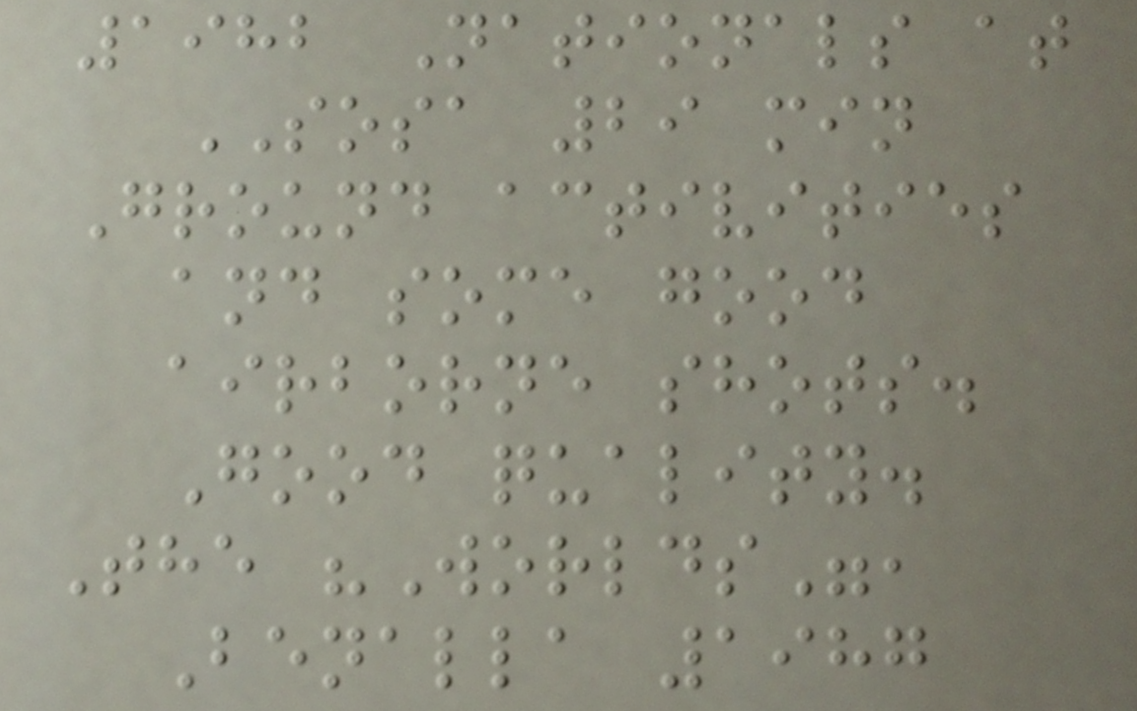1982 Nationals at
SOSA 29 min
Ground activities
and some good
airborne shots.
Good quality.
The "Worlds",
Benalla 1987
